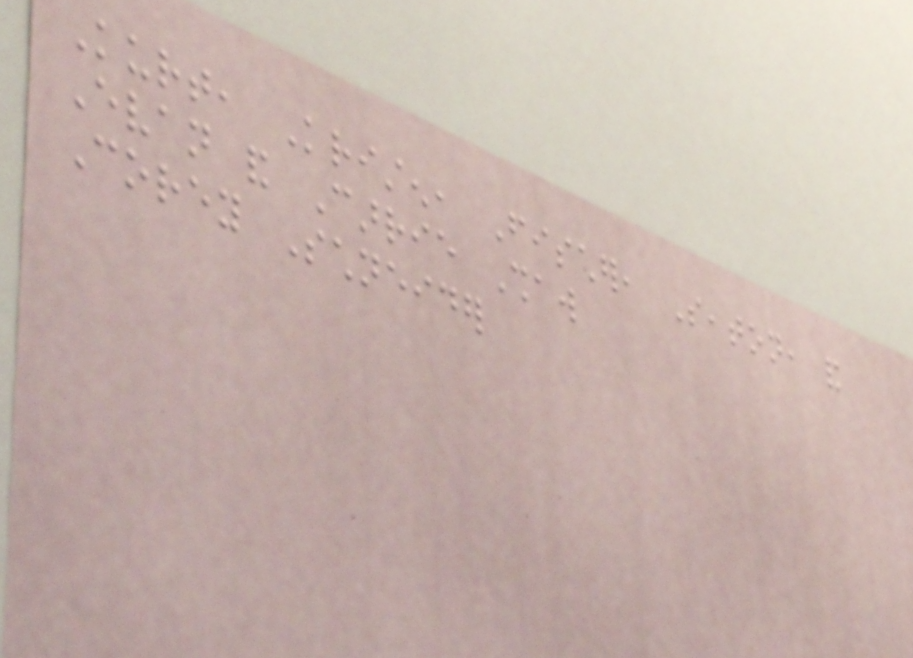Kurt, Kristen, Fischer, Seaton, and
Evan and Carrie Shaw
Corey Schneider
